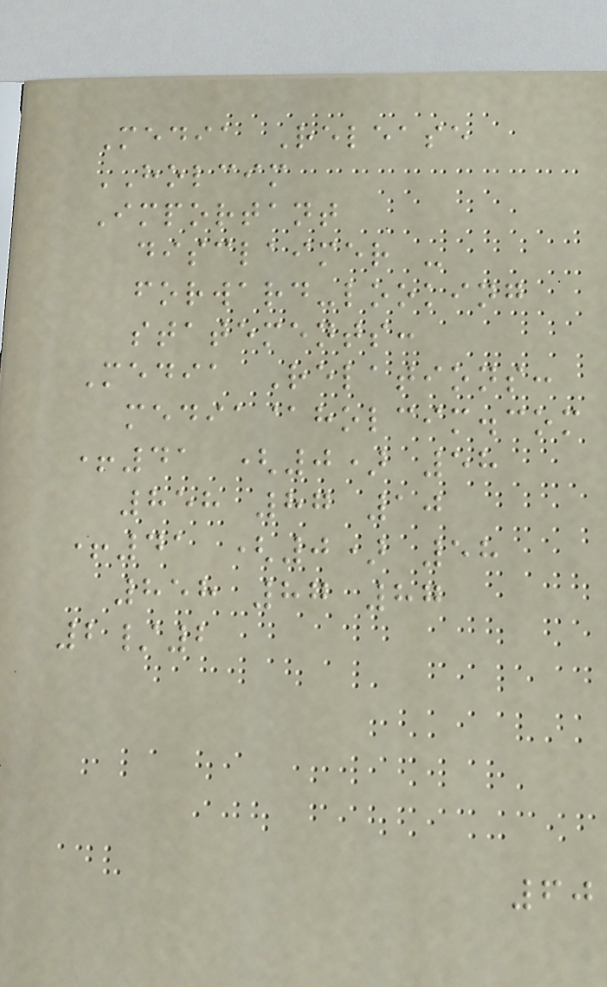Media Release
HOLCIM
Important
disclaimer -
forward-looking
statements:
Media Relations:
media@holcim.com
+41 (0) 58
858 87 10
+41 (0) 58
858 87 87
2/2
60
